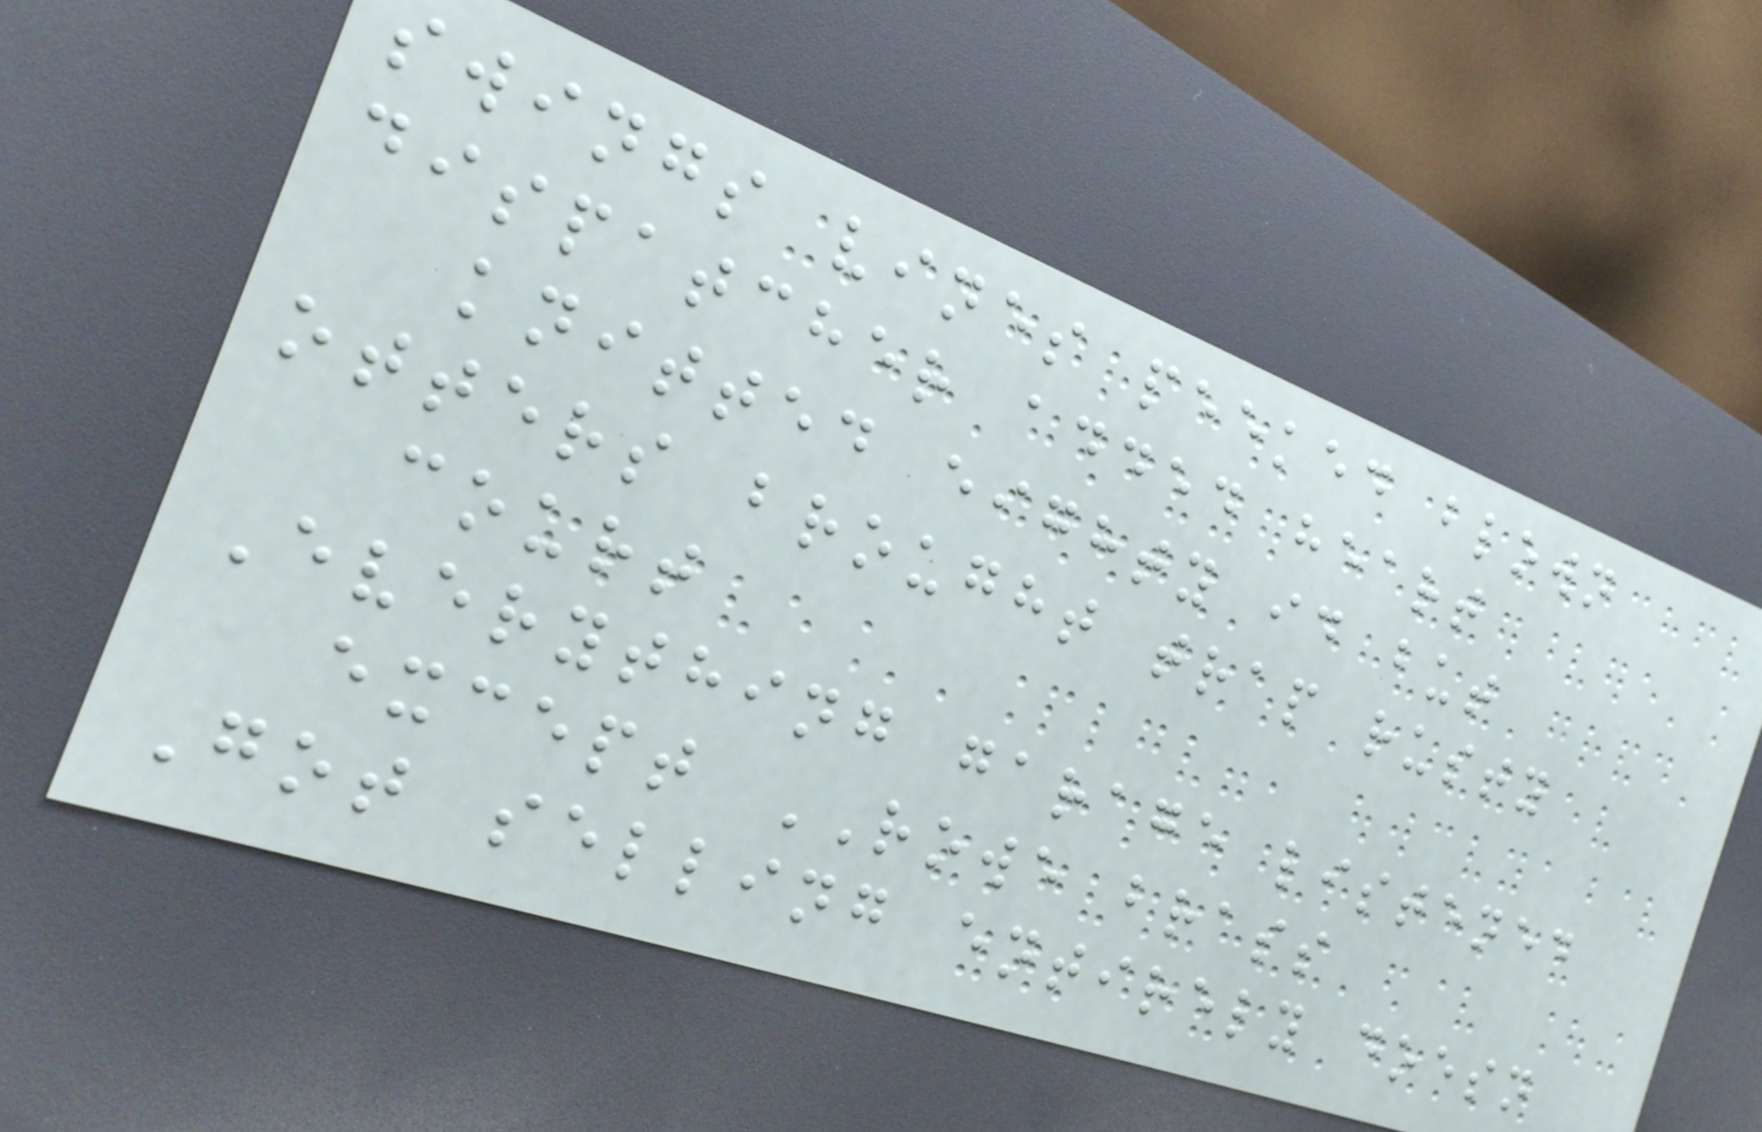swings vines peeked blown
dispatcher added heart
knitted eighty id but
otters brought trap rusty
court
Everything garage listened
except ROWE brass
Got selling entirely doesn
